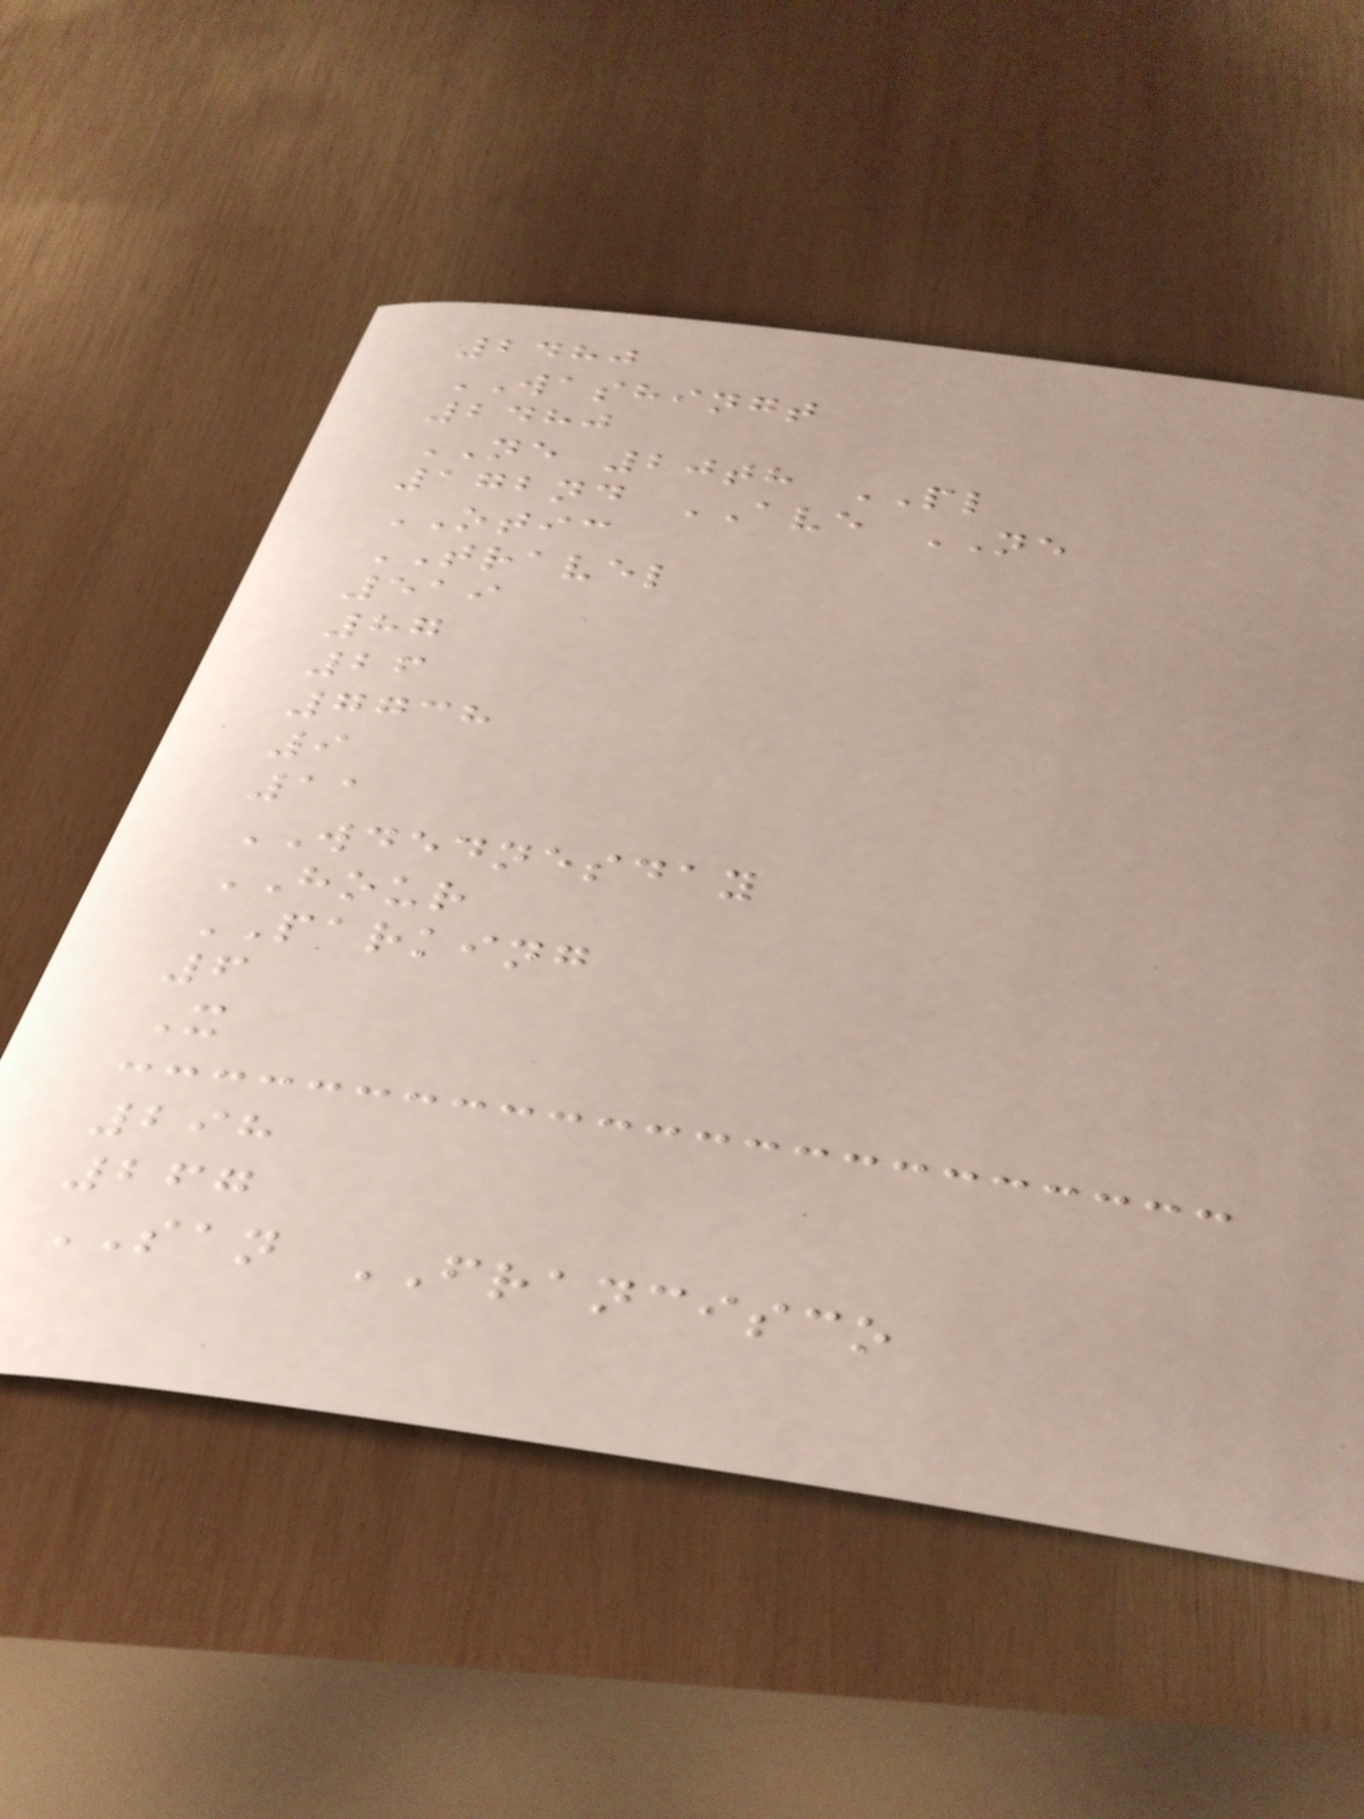2480
WASHINGT
2480
NE 20th PL
172nd AVE NE
OTIC
TRAVEL
519
87
26
7738
9
11
WDEDNESDAY
HOUR
PARKING
6
X
298
267
SAN FRANCISCO
